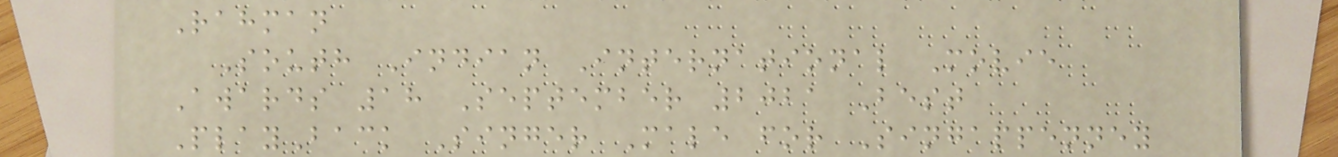Rahman
South Indian International Movie
Awards 18 September 2021 Best
PlayBack Singer Male for Singappenney
